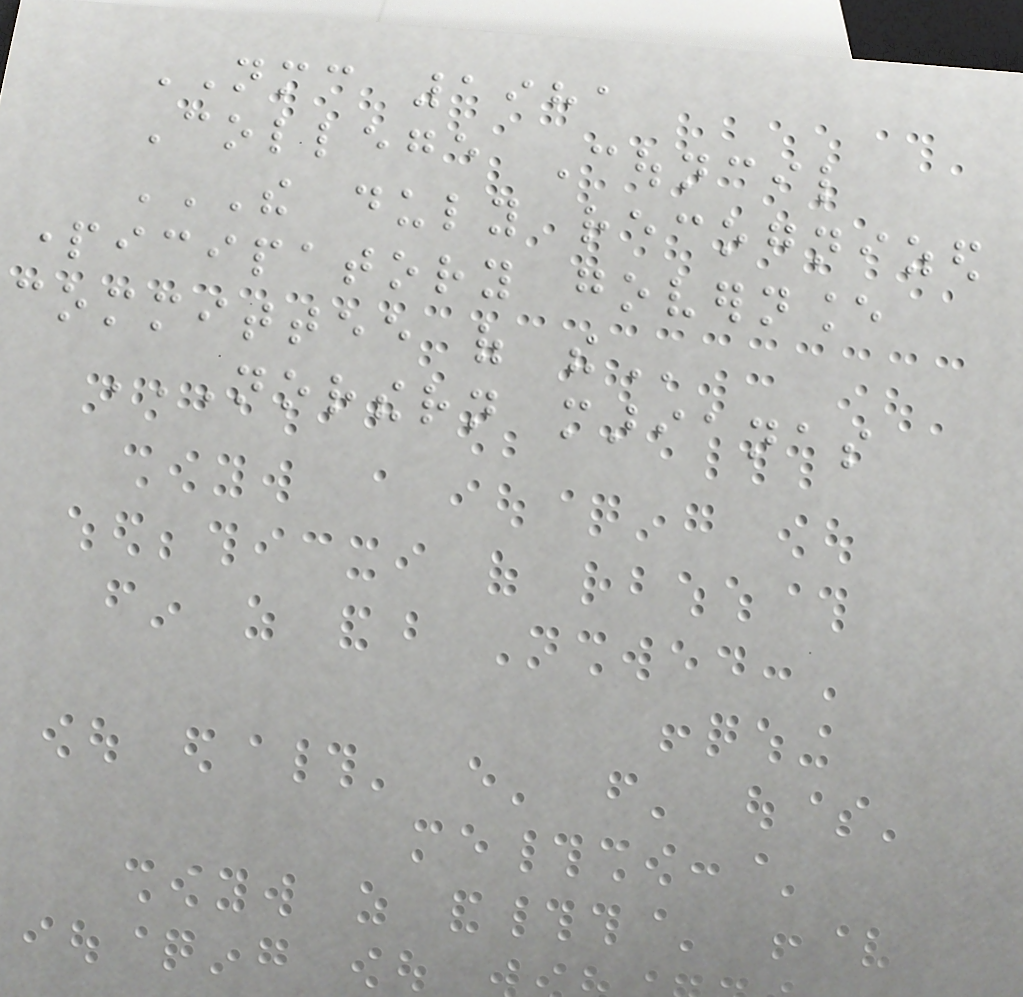NMC 1981
College Council
THE DULY RECOGNIZED
PARTICIPATORY GOVERNANCE
COMMITTEE OF THE
NORTHERN MARIANAS
